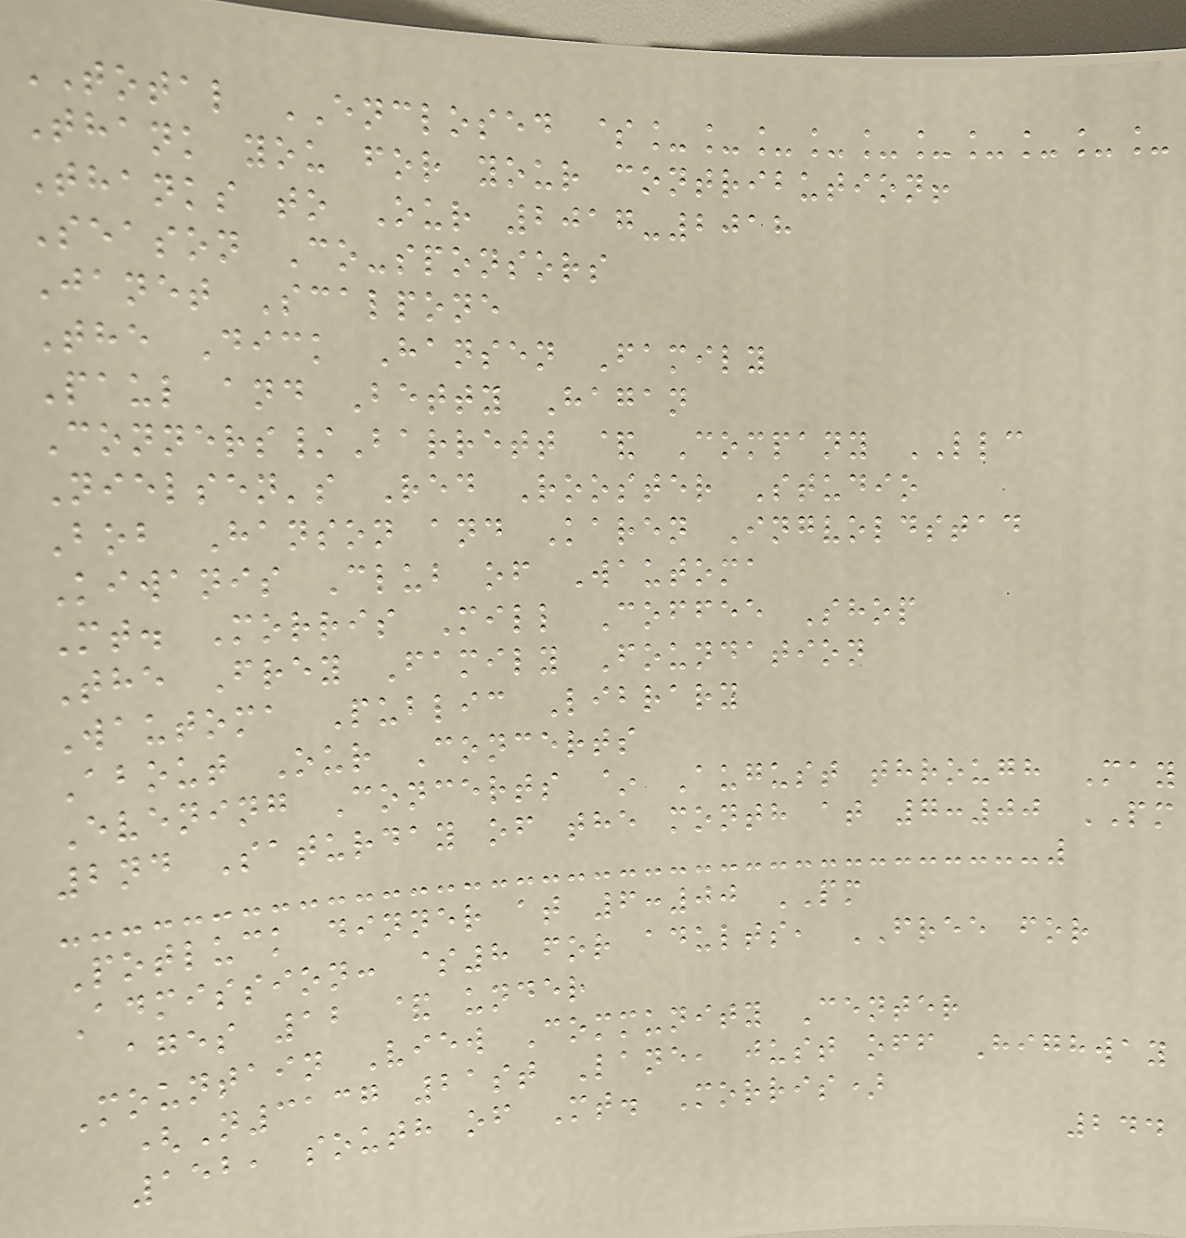TOTAL ENCLOSED $__________
Thank you for your contribution!
Thanks to Our 2017-2018
Season Co-sponsors
Janet Scalpone
The Dick Hansen Family
Paul and Betty Hagan
Conners/Barrett & Company LLC
Nielsen's Red Rooster Studio
Bob Hanson and Karen Ingvoldstad
Kiwanis Club of Wautoma
Mt. Morris Mill Coffee Shop
The Frey Family Foundation
Wautoma Public Library
About Our Concerts
Evening Concerts ~ August through May
2nd Saturday of the month at 7:00 PM
Potluck dinner at 6:00 PM
Admission: $8 for adults, FREE for
ages 12 & under
Mountain View Community Center
(N3137 21st Lane, just off Highway
152, south of Mt. Morris)
244
